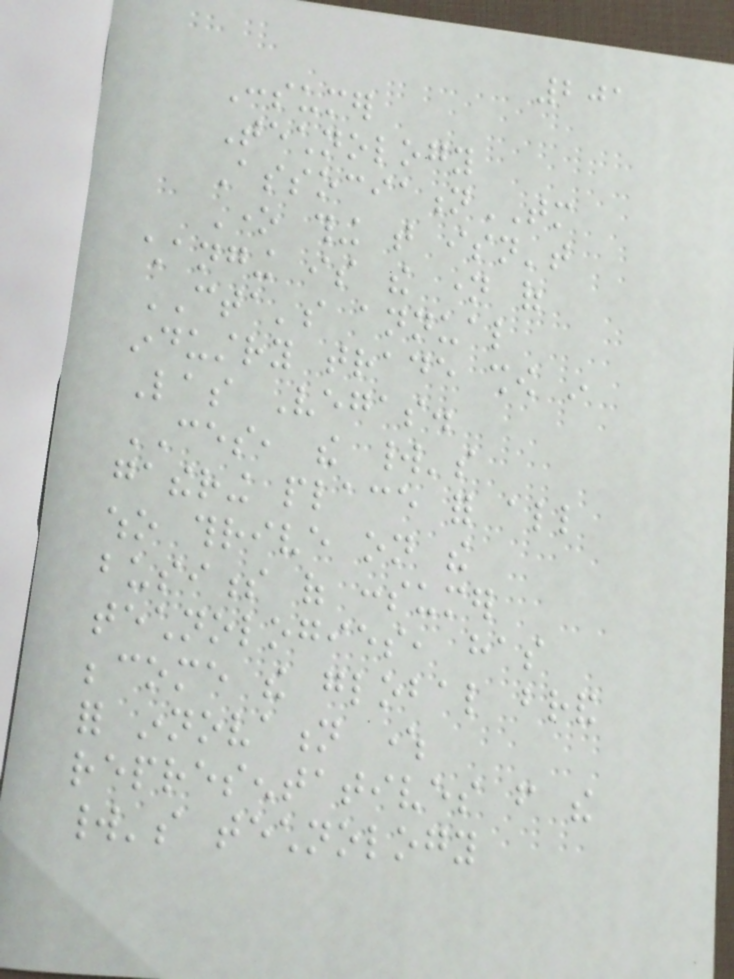201
Consumer
Technology
AssociationTM
One thing that isn't
changing is the name of
CTA's annual
industry trade show in
Las Vegas.
CES, the world's
gathering place for all
who thrive on the
business of consumer
technologies, has
become the global brand
for innovation where
representatives from the
world's technology
